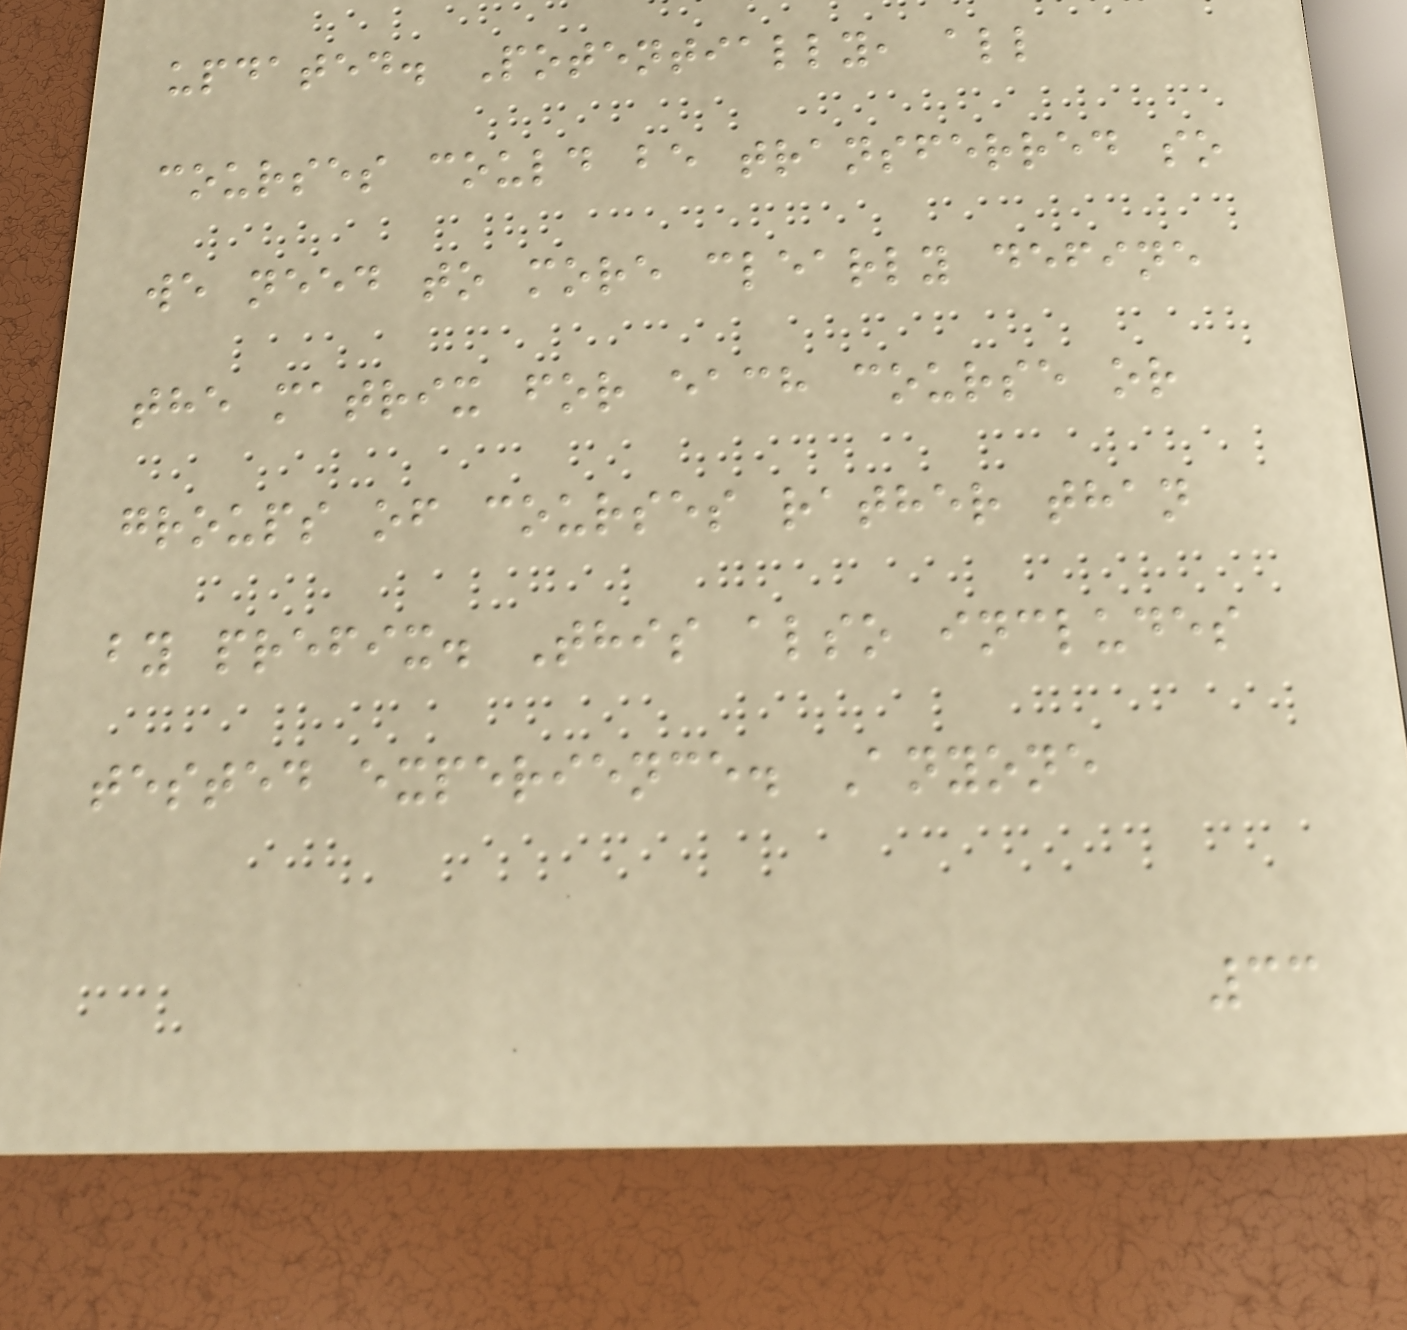updated. Potentially, all
courses could be transferred so
we need to more clearly define
the matrix for each course or
groups of courses rather than
by prefix. This also includes
tested experience. Anyone
33
